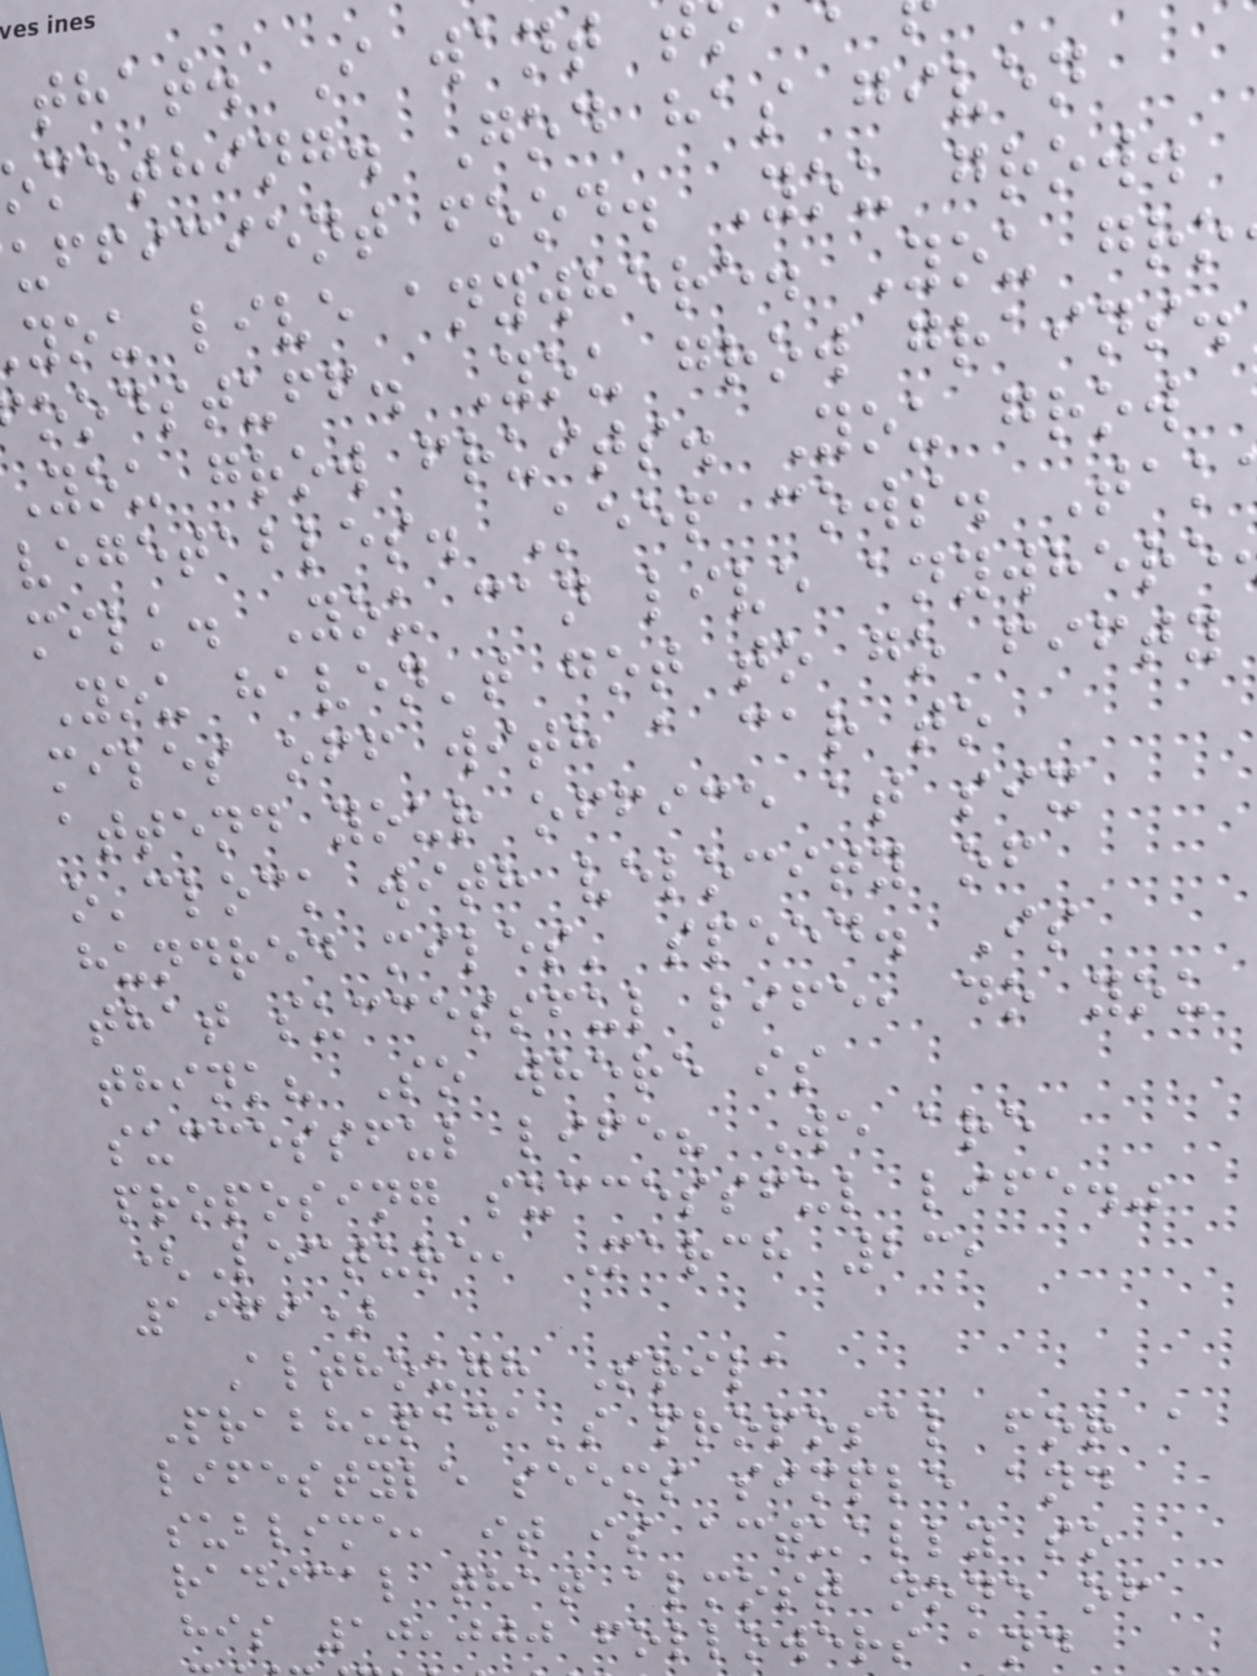that. I want
omething. God has given
ufficient food. You grow.
you live anywhere. You gro
oodstuff. You grow grains.
You grow fruits. You grow
vegetables. Keep cows. Tak
milk. You can live anywhere
You haven't got to go fifty
miles off with a car to
attend your office at six
o'clock with velocity of
hundred miles' speed. Is
that successful life, do you
think? So where is
successful life? We are
proposing successful life."
(Lecture, March 23,
1969)
Although Srila
Prabhupada's proposal for a
lifestyle seems simple and
sublime, it is actually so
radical that almost none of
his 10,000 followers and
